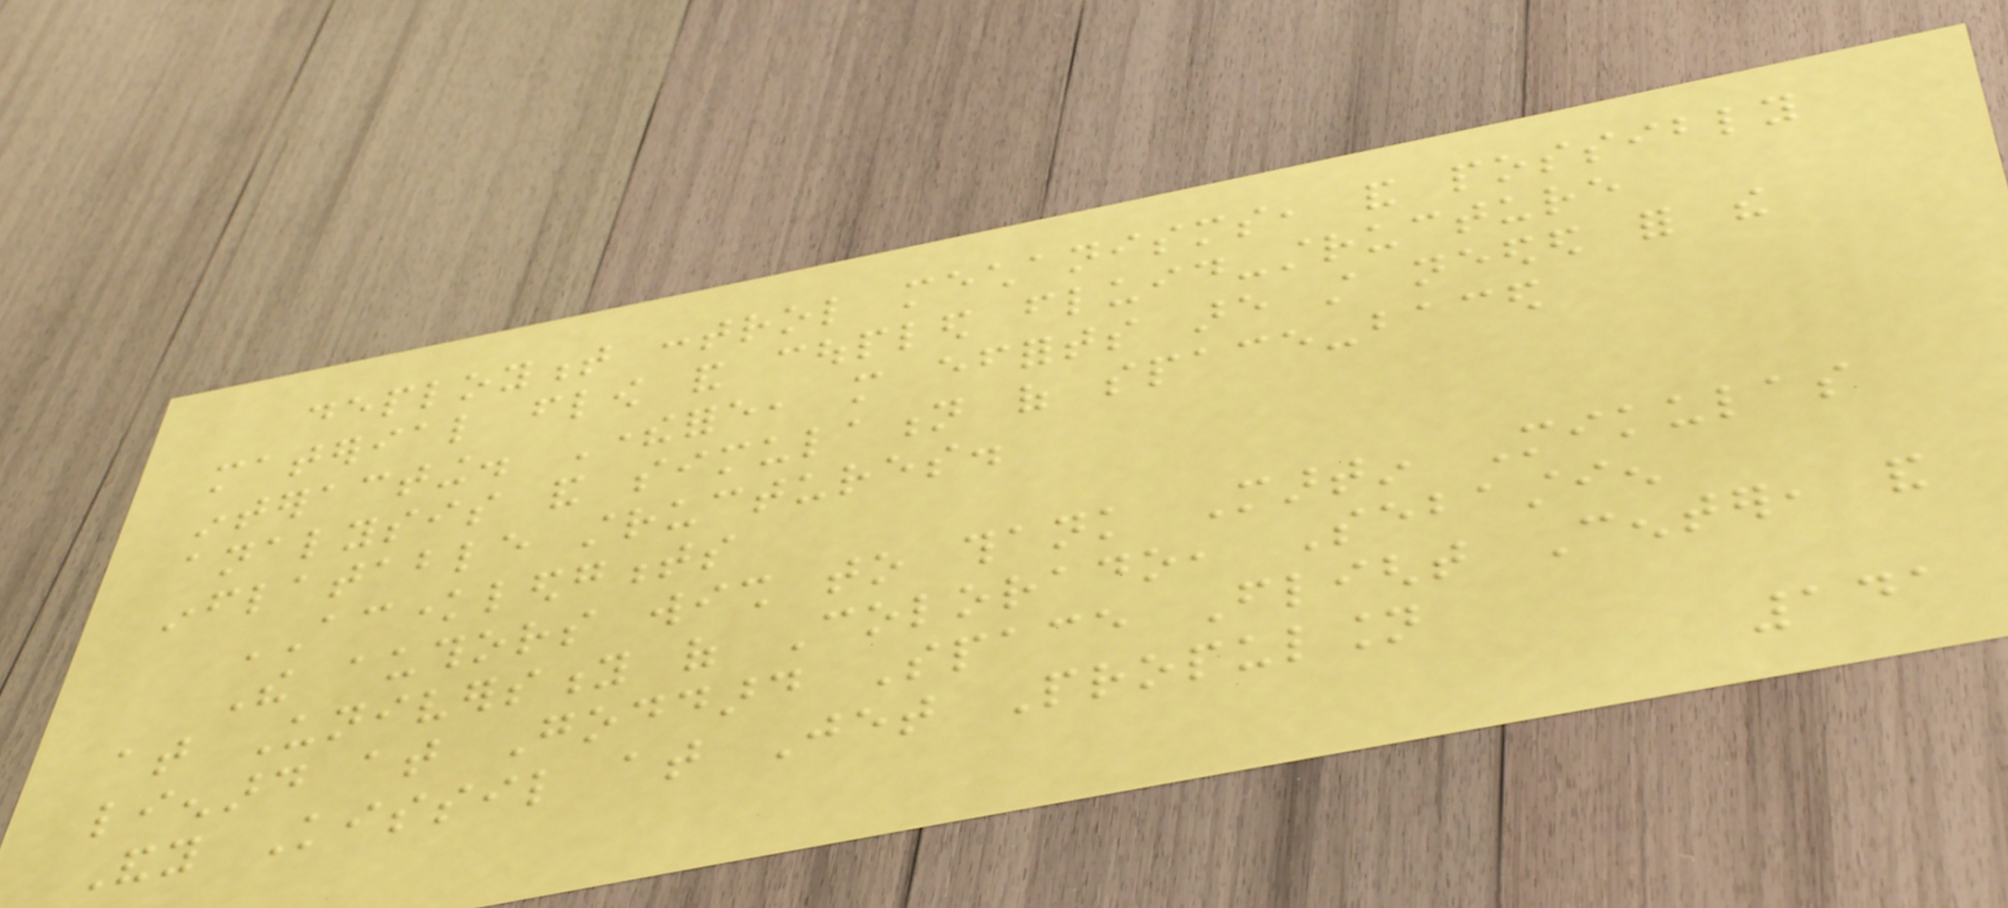deployment control mechanisms, and possibly
material flow and coupled fluid-structure
interacting. Therefore, more efforts are still needed for the
analysis and simulation of space-baced
inflatable structures.
ACKNOWLEDGMENTS
The authors wish to thank Martin Mikulas
at University of Colorado, Sebastien
lienard at Goddard Space Flight Center, and
Andy Kissil at Jet Propulsion
141
